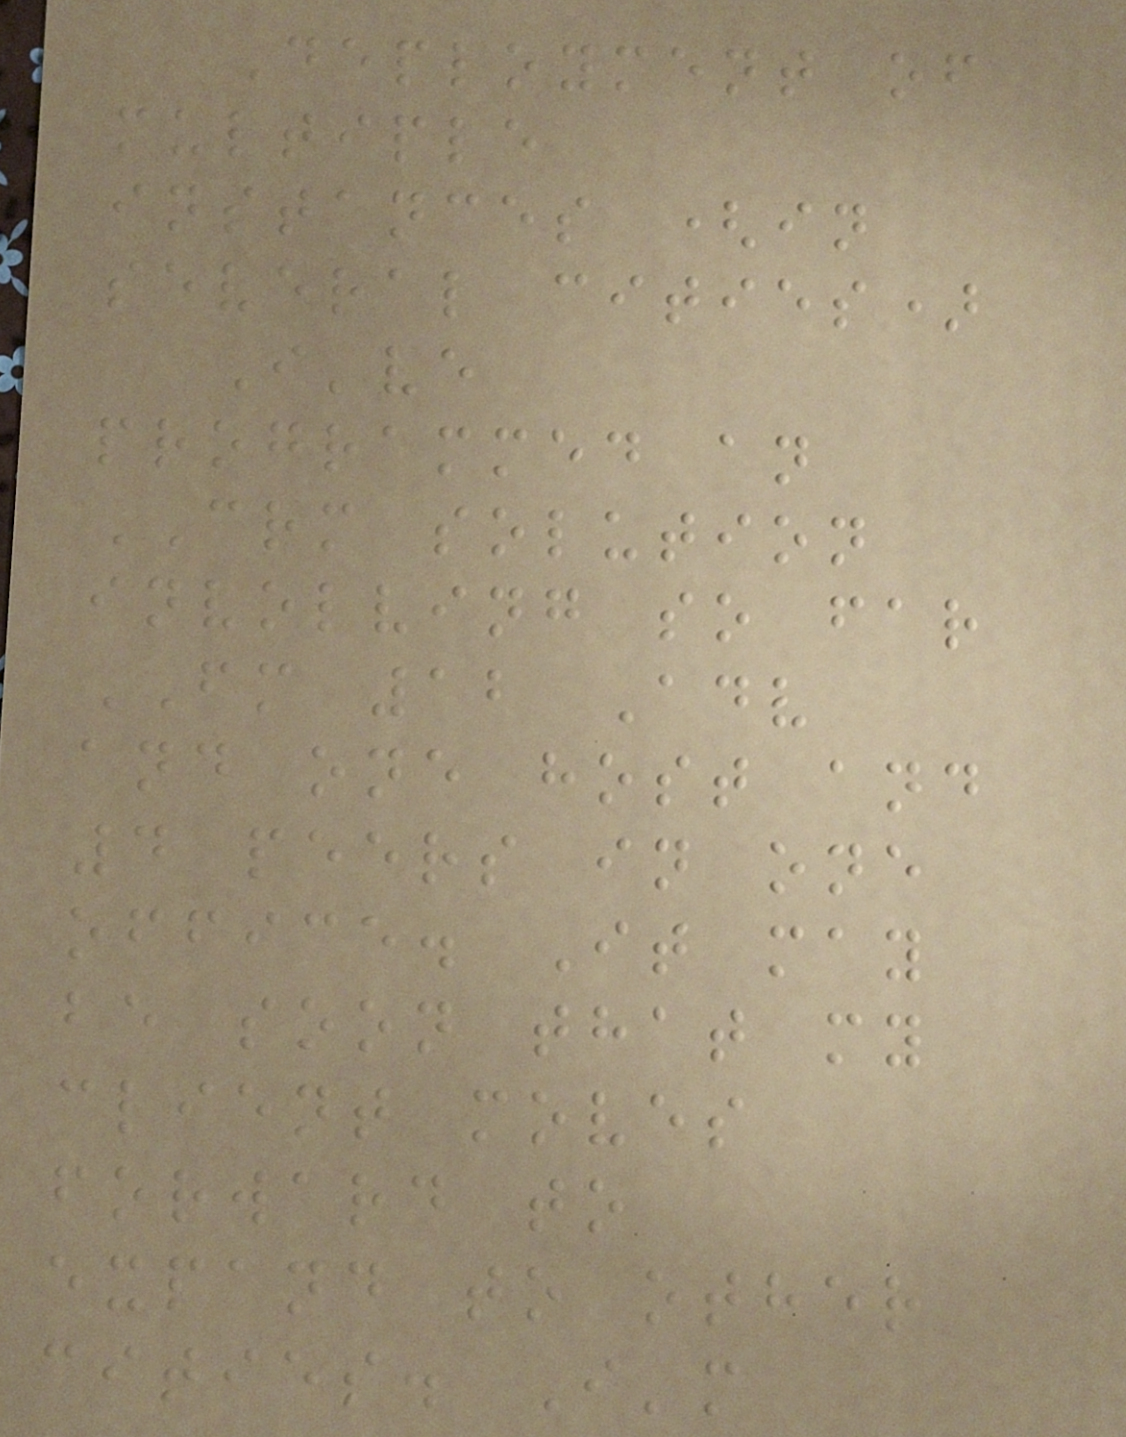Deployment of
multiple
instances (in
several cities)
I've
programmed an
CRM solution
involving so far
FM 12 Adv
and one host and
4 peers in one
office. It may
be soon that my
client moves
forward to
expand to other
cities. I'm
